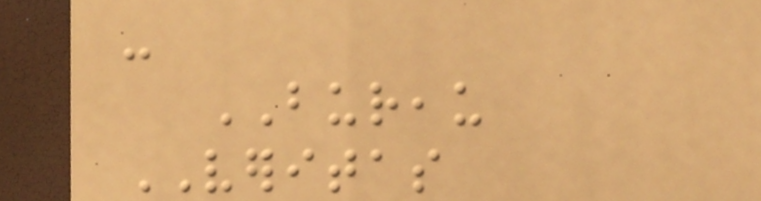-
BUREAU
VERITAS
